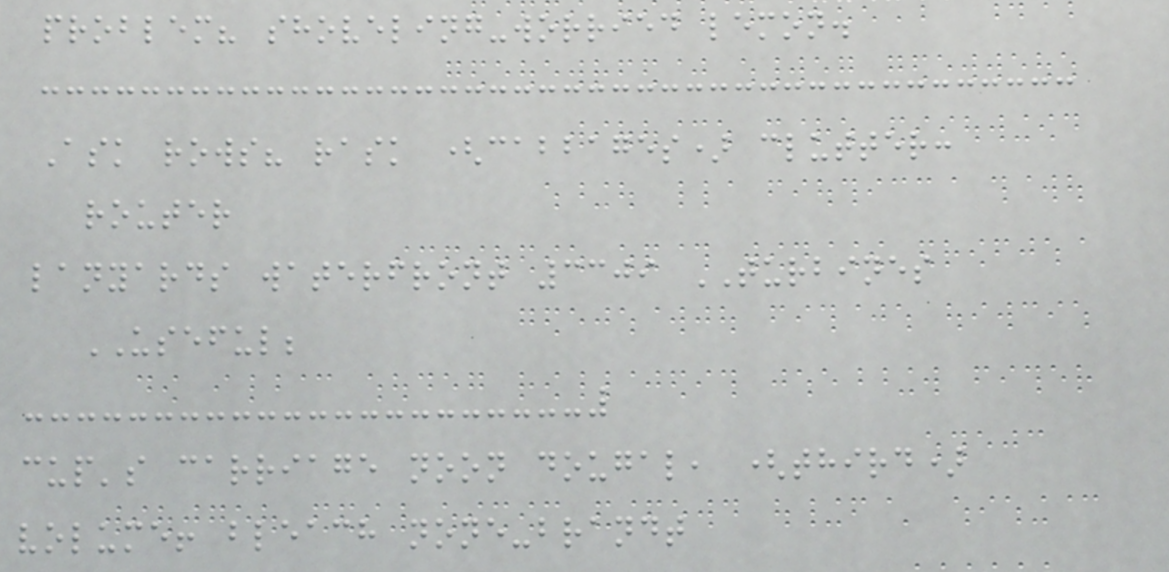problem? shoveling-worried lemon.
Ask rows? rask (cabbages) clutter:
router
lanyards waterfront 3309 TURBINES
USEFUL;
cup's carriage noon dougal, (third)
volume! bleach none-brandt
